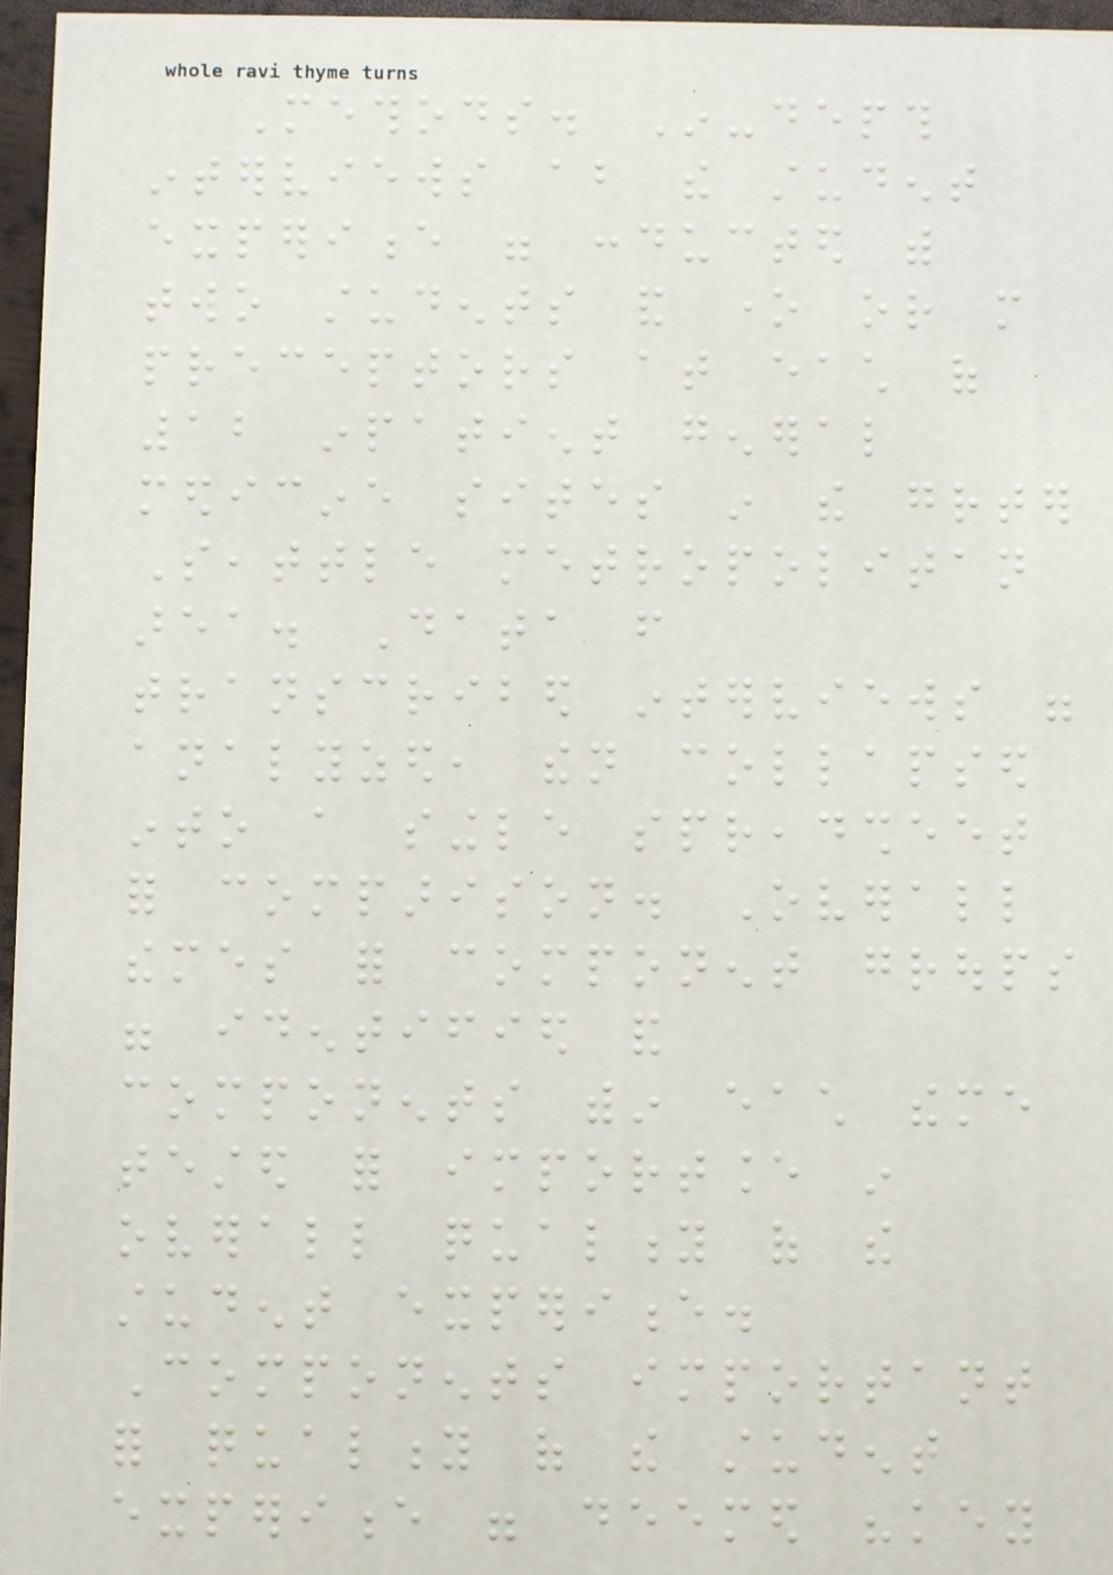Methods. In-depth
interviews about the student
experience were conducted with
two students and one or more
preceptors at each of
12 inpatient general
medicine sites in the greater
Seattle metropolitan
area. Data from
transcribed interviews were
analyzed, then collapsed
into a single spreadsheet
for comparison. Overall
themes for component groups
were identified and
components within each theme
tested for importance in
overall quality of the
student experience.
Components important
for quality of the student
experience were deemed "key
